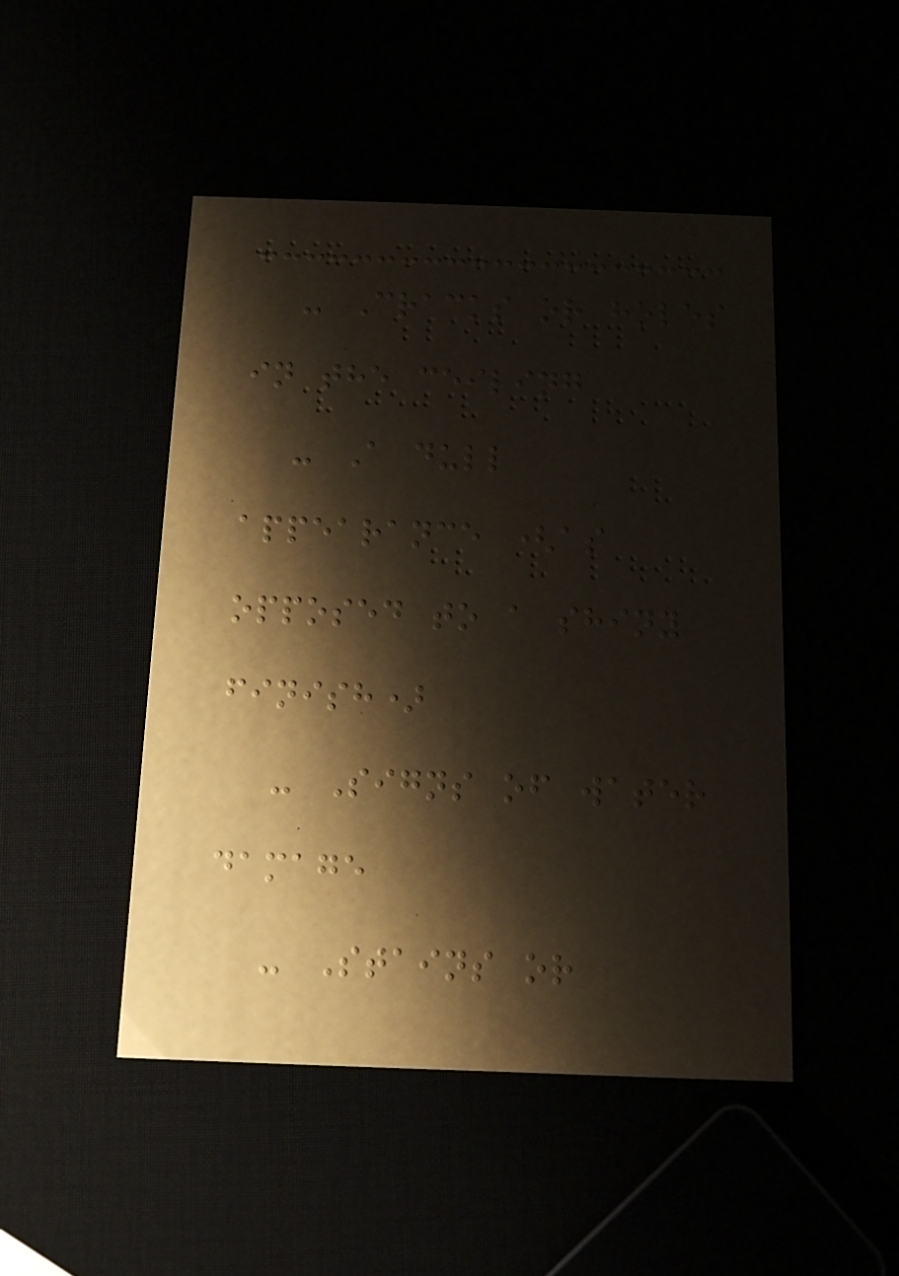- Cracks or holes
in the ceiling
- A dull
appearance (as
opposed to a shiny
finish)
- Signs of water
damage
- Stains or
